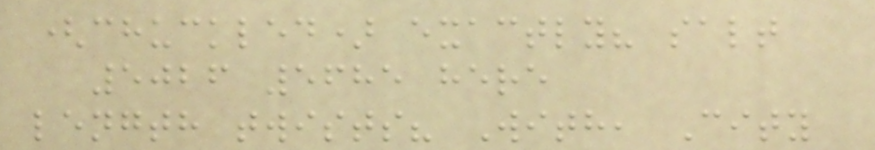(chuckled) exactly? salt
5026 5685 here
length twists? With, City
